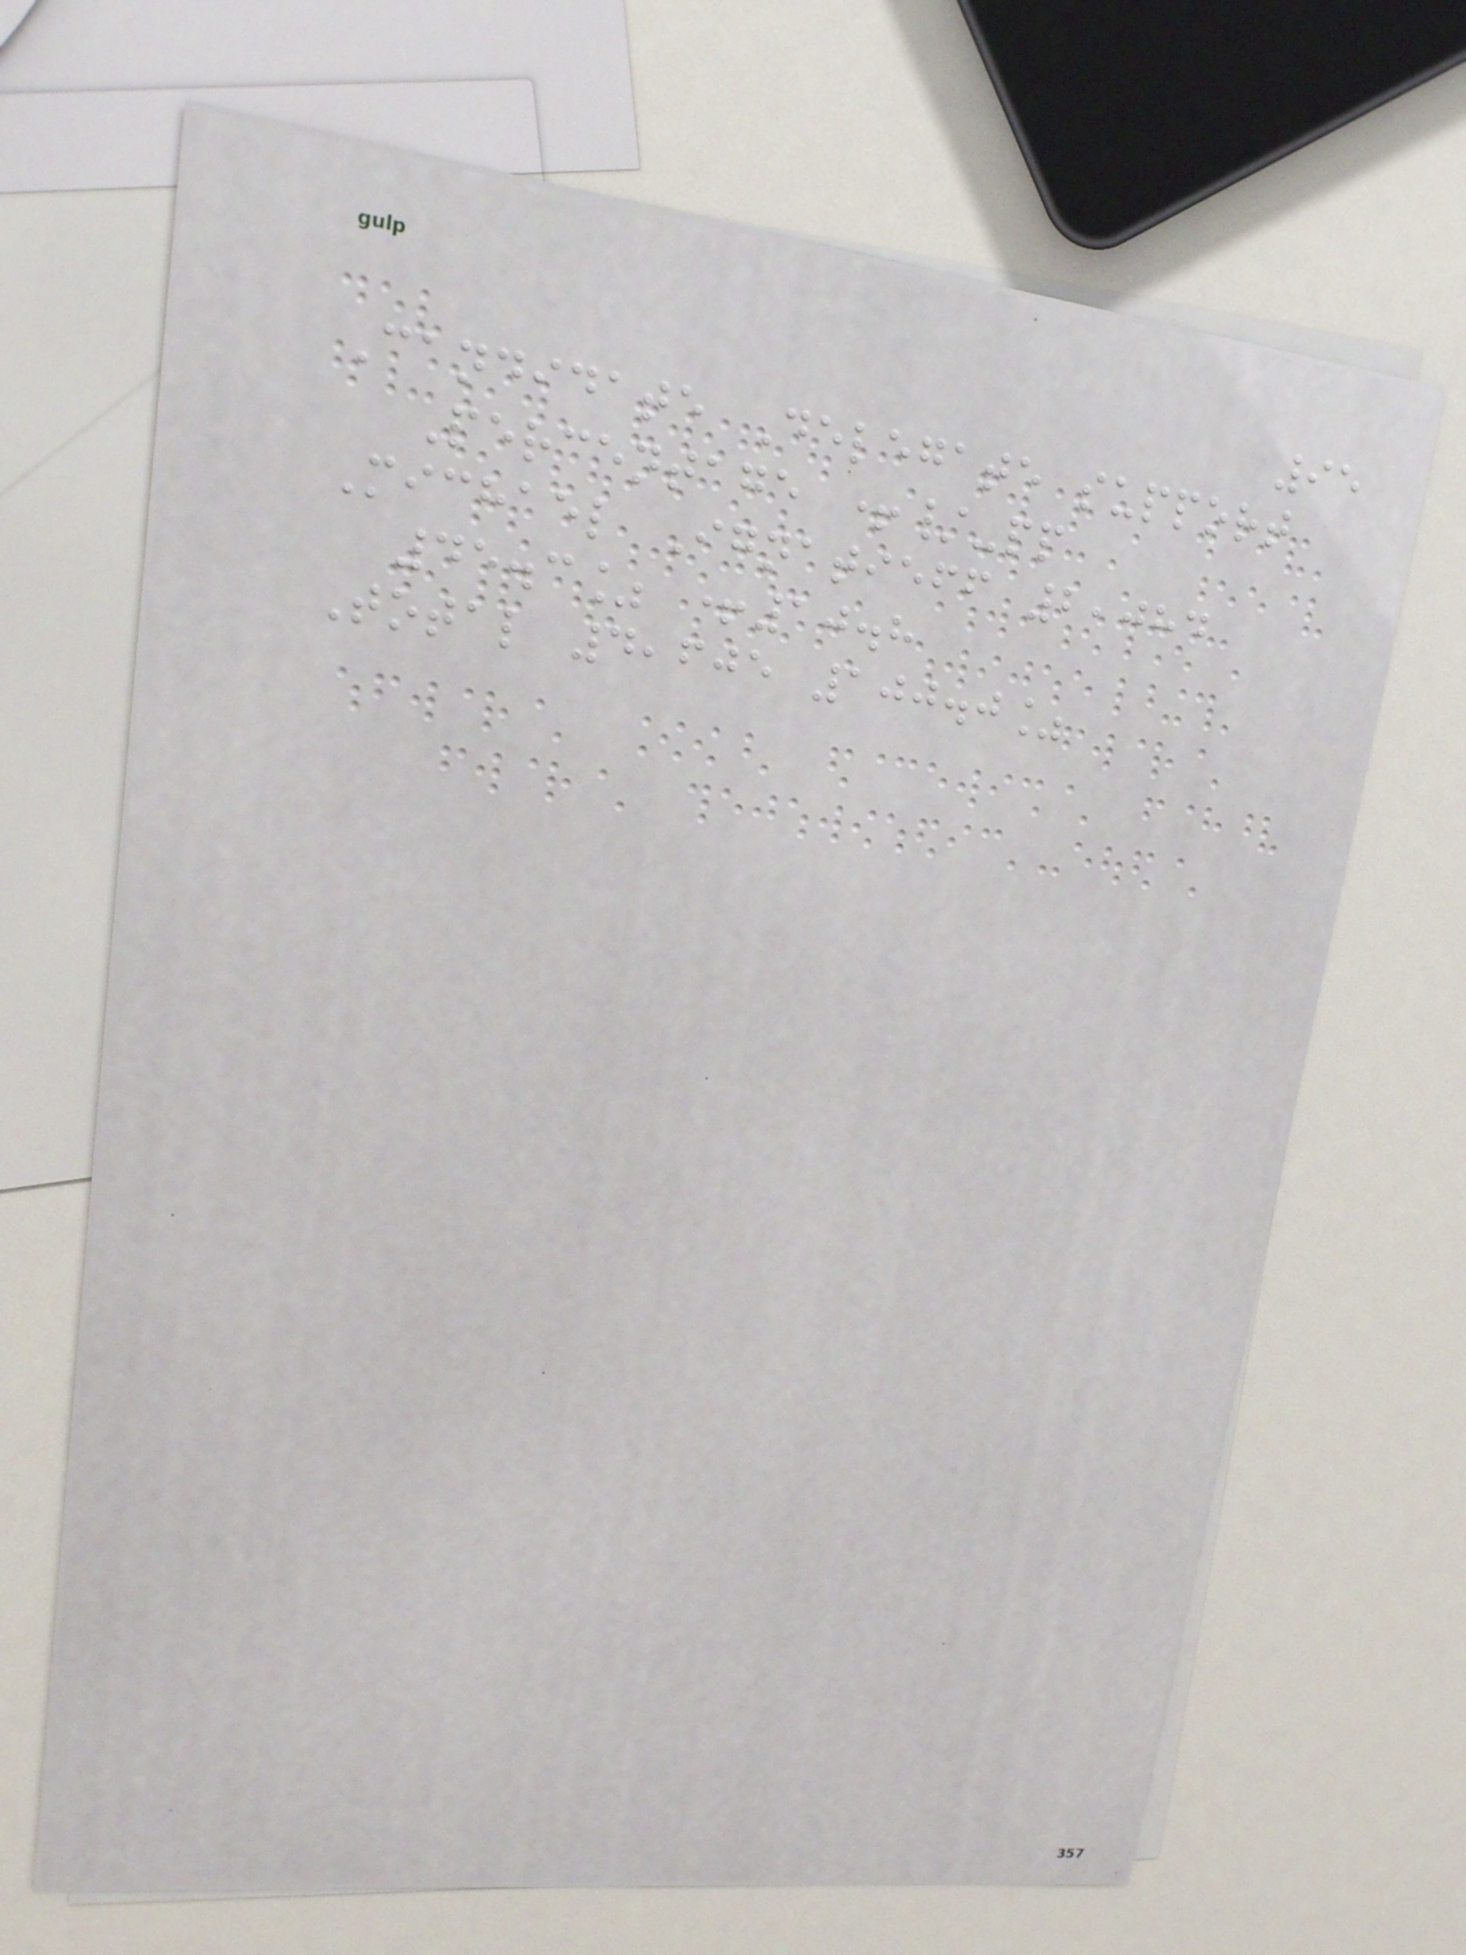95
Candidate Delegate support
Percentage +/-pp
Michael Ignatieff 2,084
45.3% +10.8
Total 4,605 100.0%
